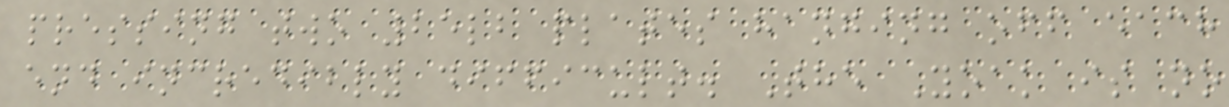pressing two 25lb plates hanging off each
end incredibly difficult. The Yoak is no
